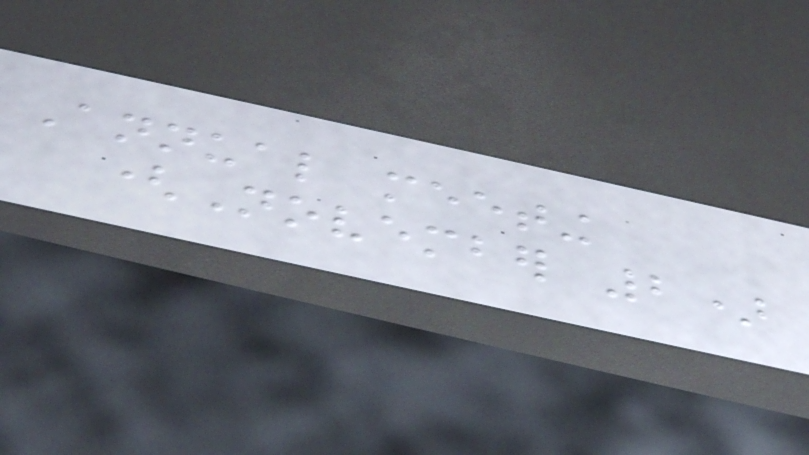Annual meeting
(November 2)
